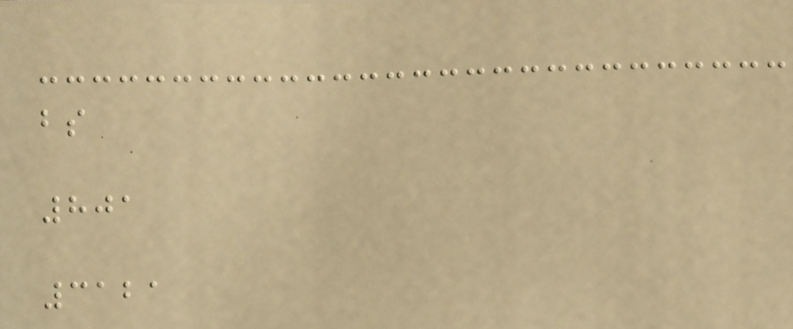bs
801
3121
